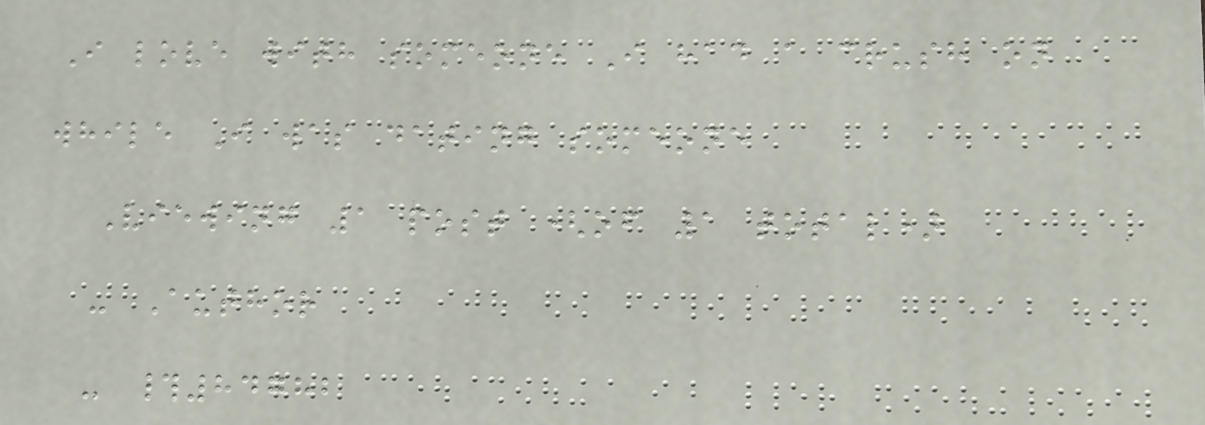I love with someone I had a crush on
while I was dating someone
Viewing 1 post (of 1 total)
- Author
- #84782
